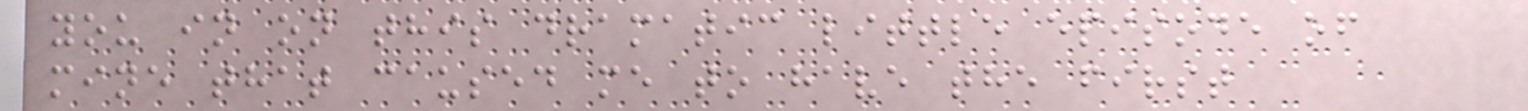you in on this dramatic little episode of
mine that caused me to have the first
